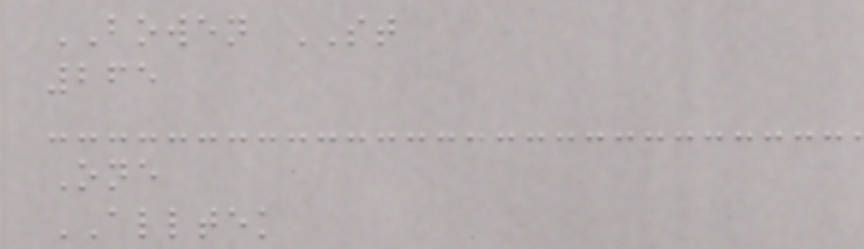BOWEN ST
265
One
ALLTEK
